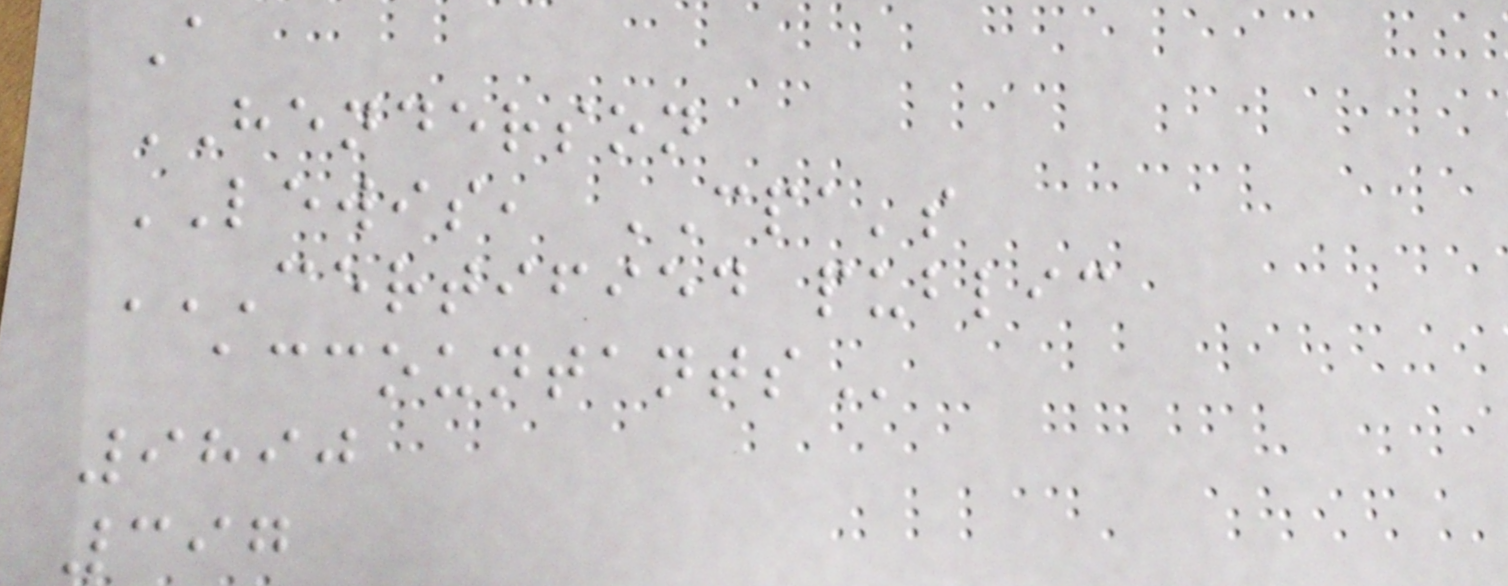A
HENDERSON
LEWIS, CPA's
CERTIFIED PUBLIC
ACCOUNTANTS
9890
397
